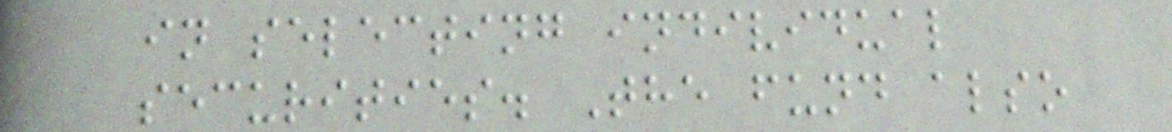in selecting individual
securities. The fund also
